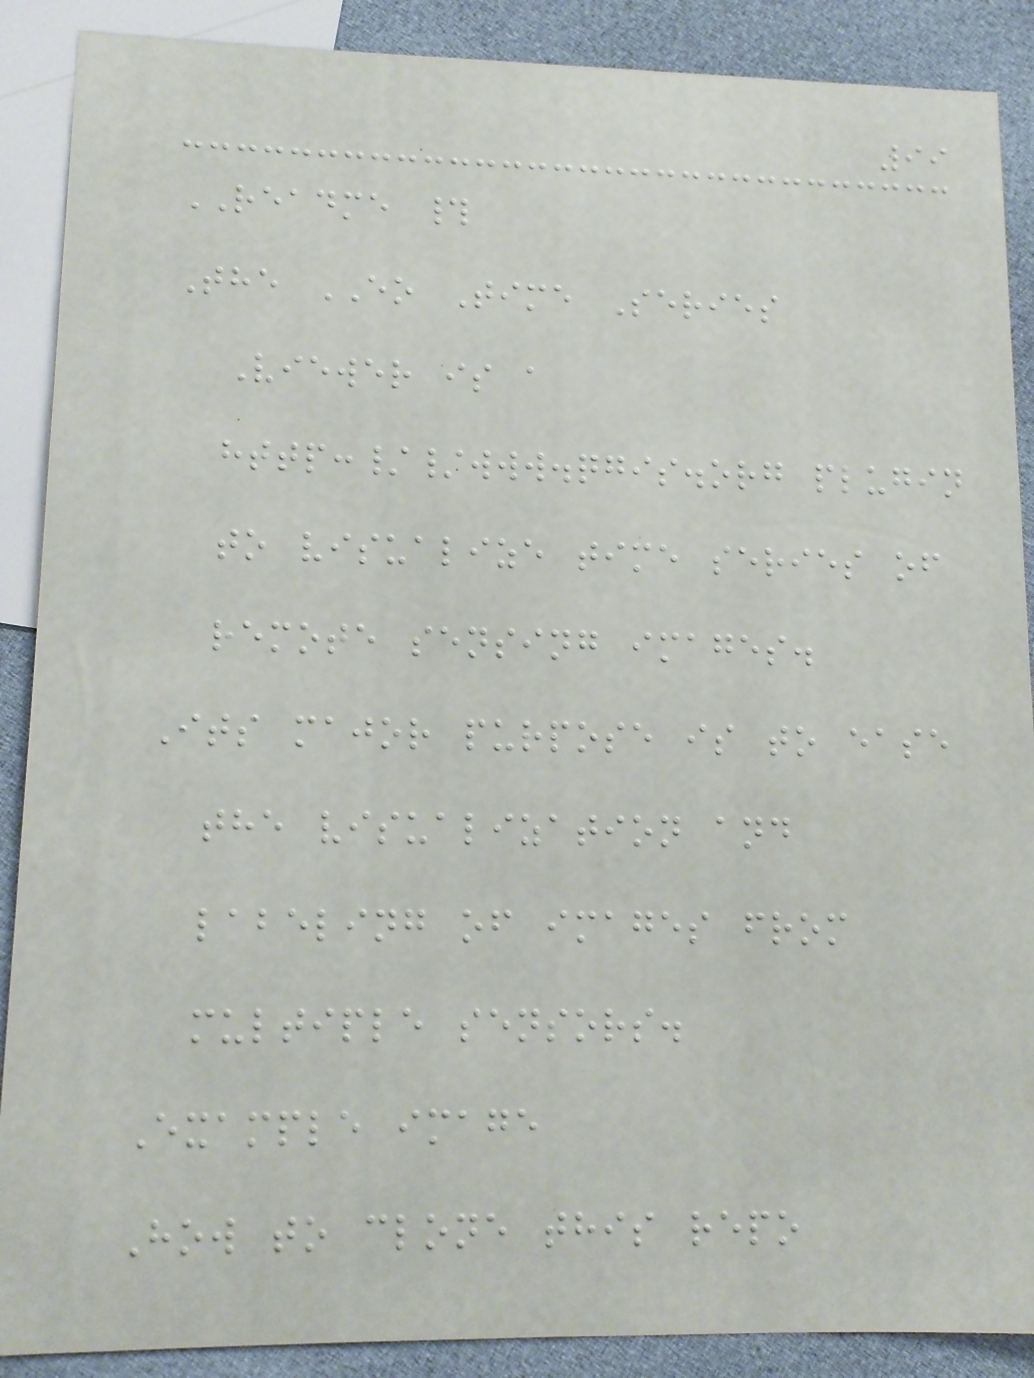99
README #
The EO Time Series
Viewer is a
http://www.qgis.org plugin
to visualize time series of
remote sensing images.
Its major purpose is to ease
the visualization and
labeling of images from
multiple sensors.
Example image
How to clone this repo
